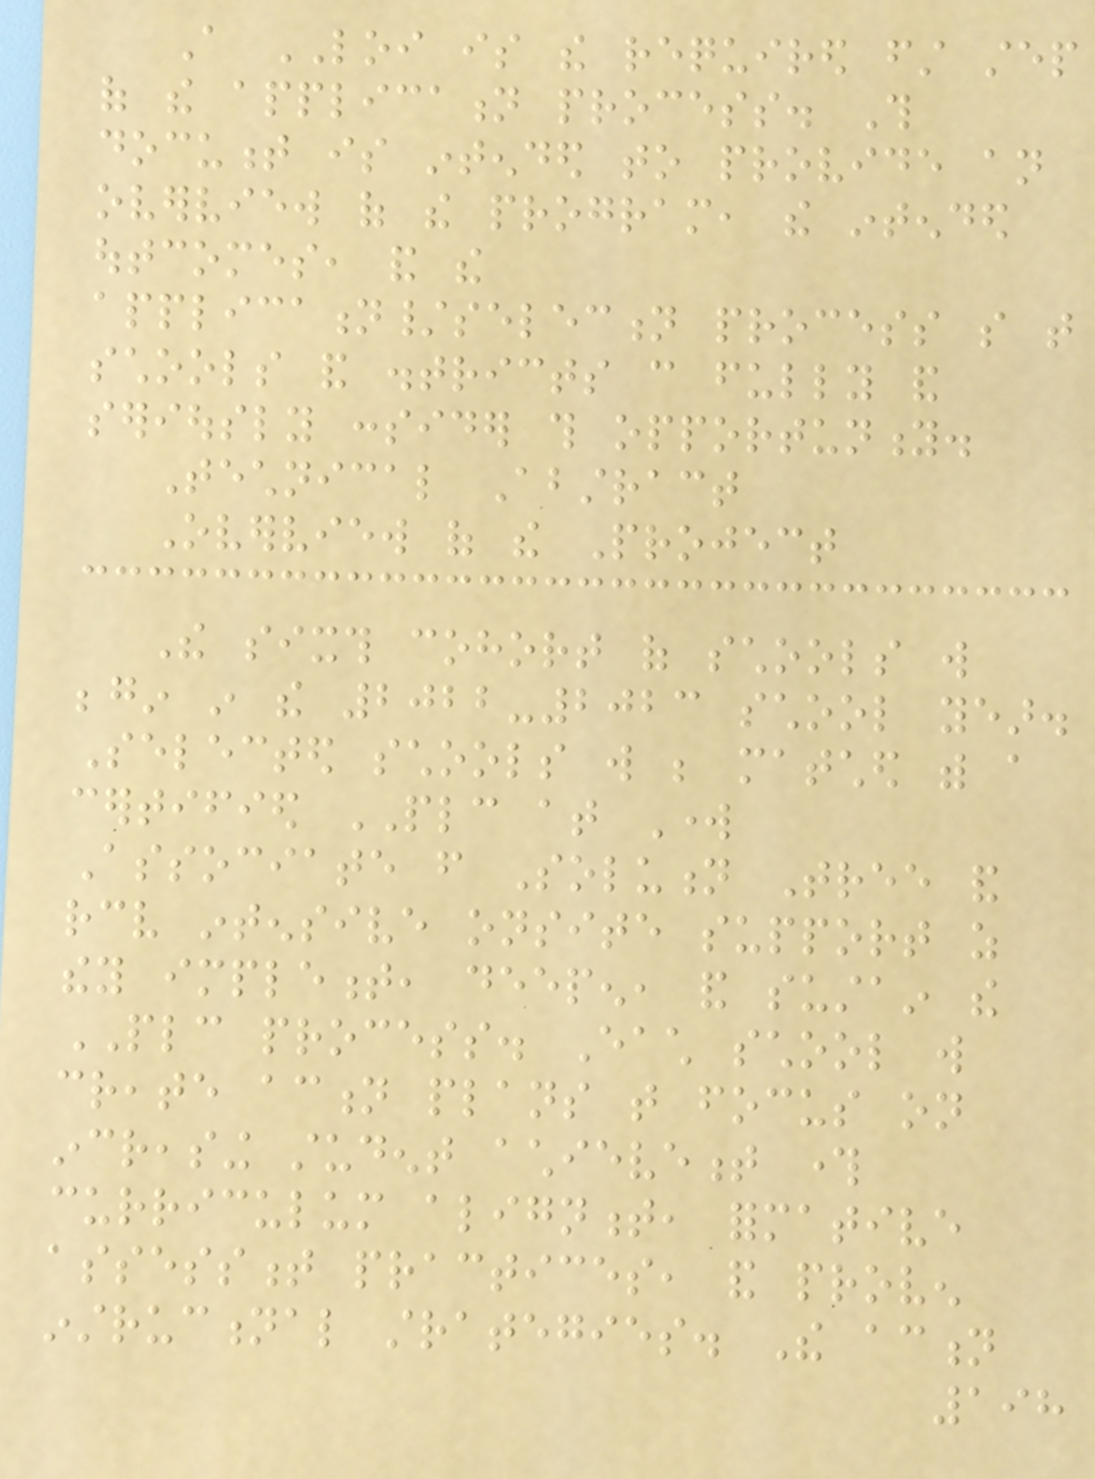A LOI is the required first step
of the application process. This
document is intended to provide an
overview of the program, the intended
outcomes, and the
application/selection process so that
schools and districts can fully and
seriously consider this opportunity.
Technical Abstract
Overview of the Project
The sixth cohort of schools will
begin in the 2022-2023 school year.
Selected schools will be matched with a
certified PLC at Work
Associate from Solution Tree and
receive intensive onsite support as
they implement, deepen, and sustain the
PLC process. Each school will
create action plans that focus on
increasing student achievement through
curriculum alignment, formative
assessment practices, and proven
instructional strategies. The action
198
